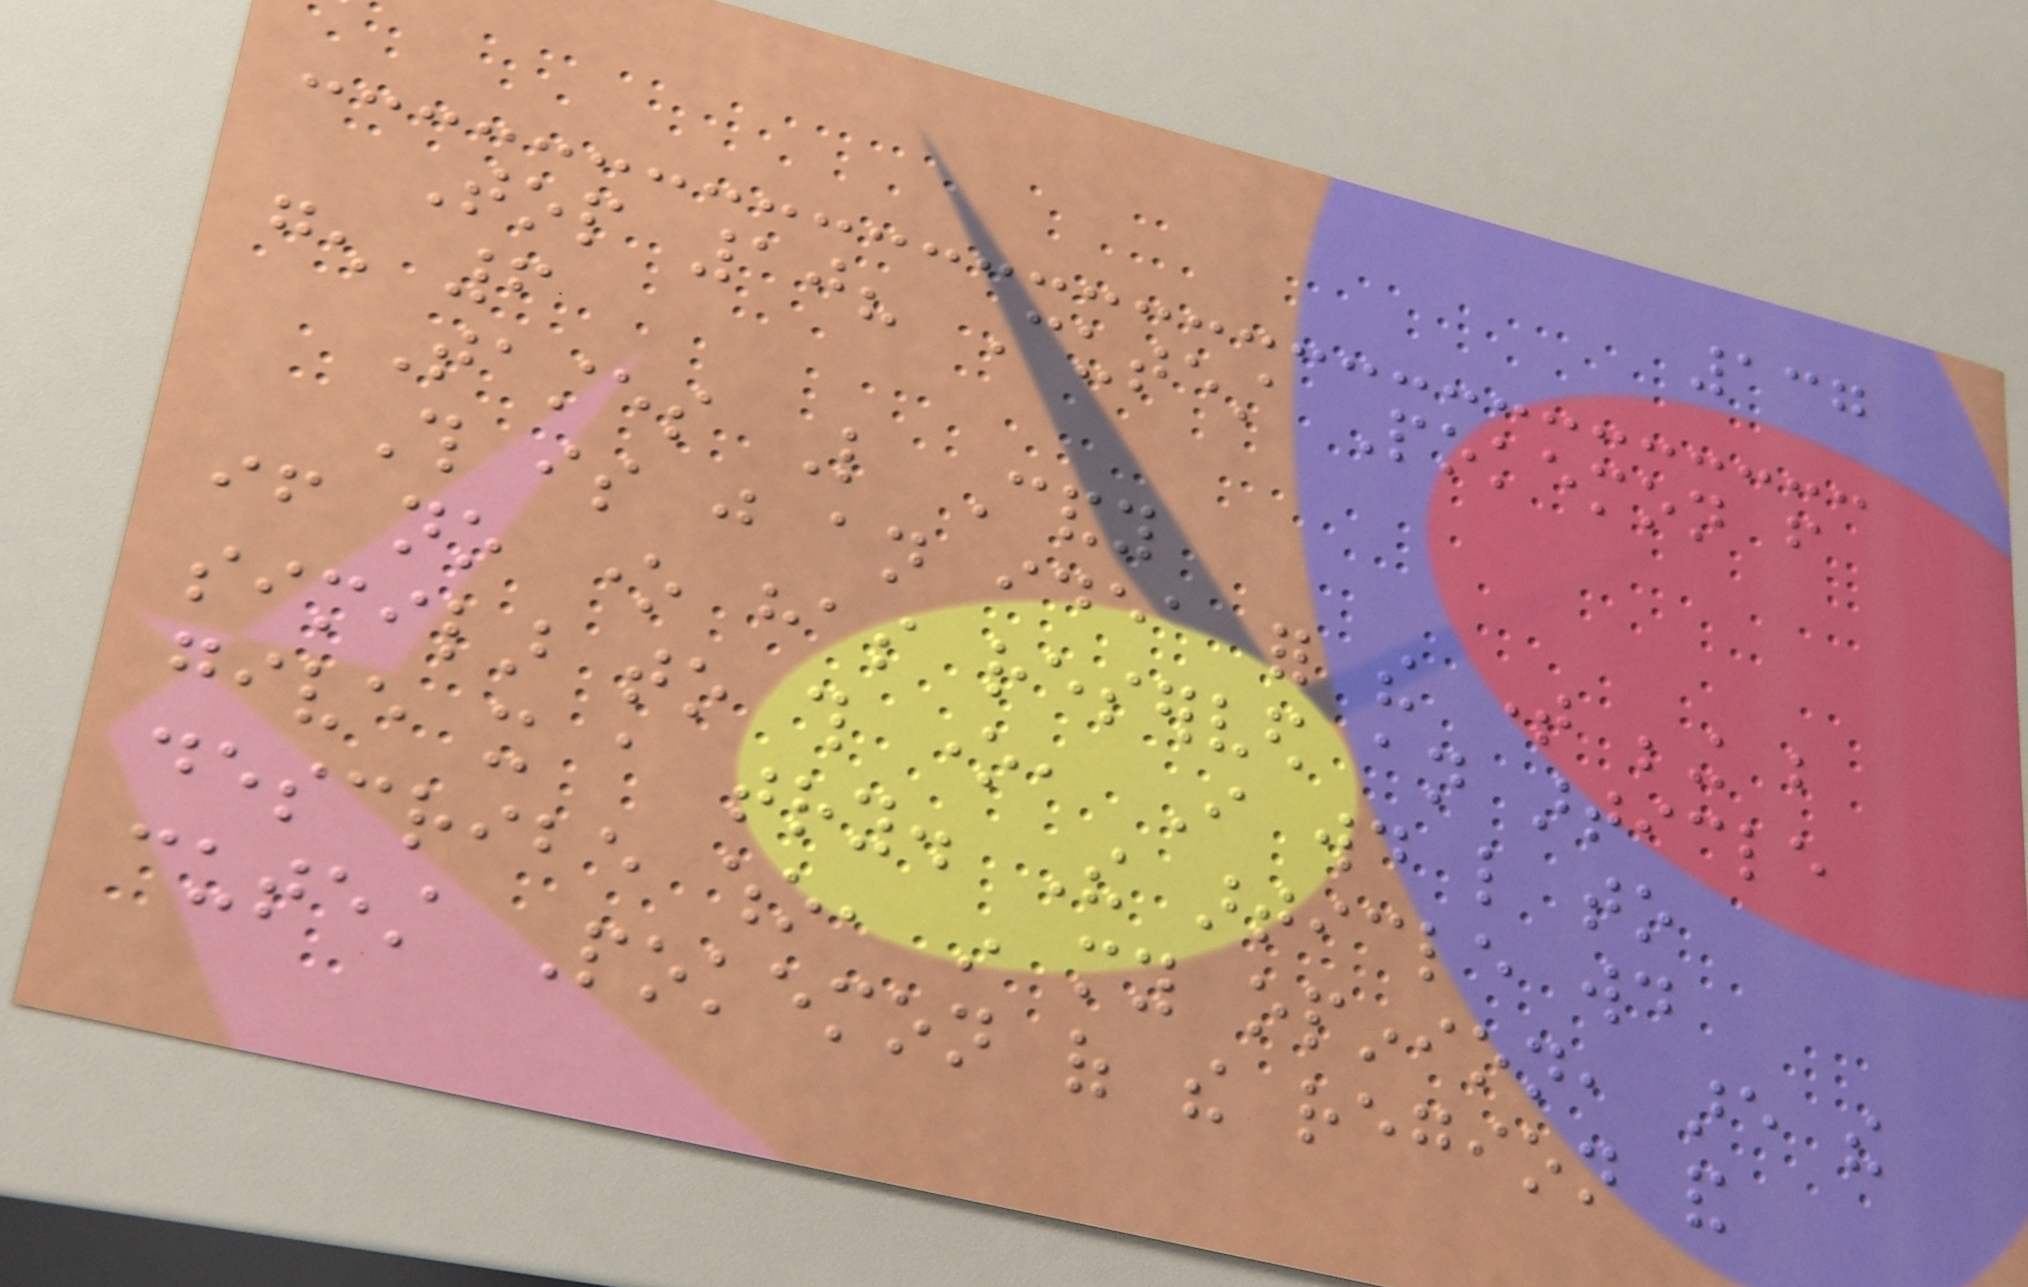137
Top 10? Cutest Pokemon from
gen 6
Tastes Like Candy
This is just an idea for the time being but
if no one has reserved an article
similar to this one, I would like to
give it a try. The article would
describe who, in my opinion, are the
cutest Pokemon of the region and
